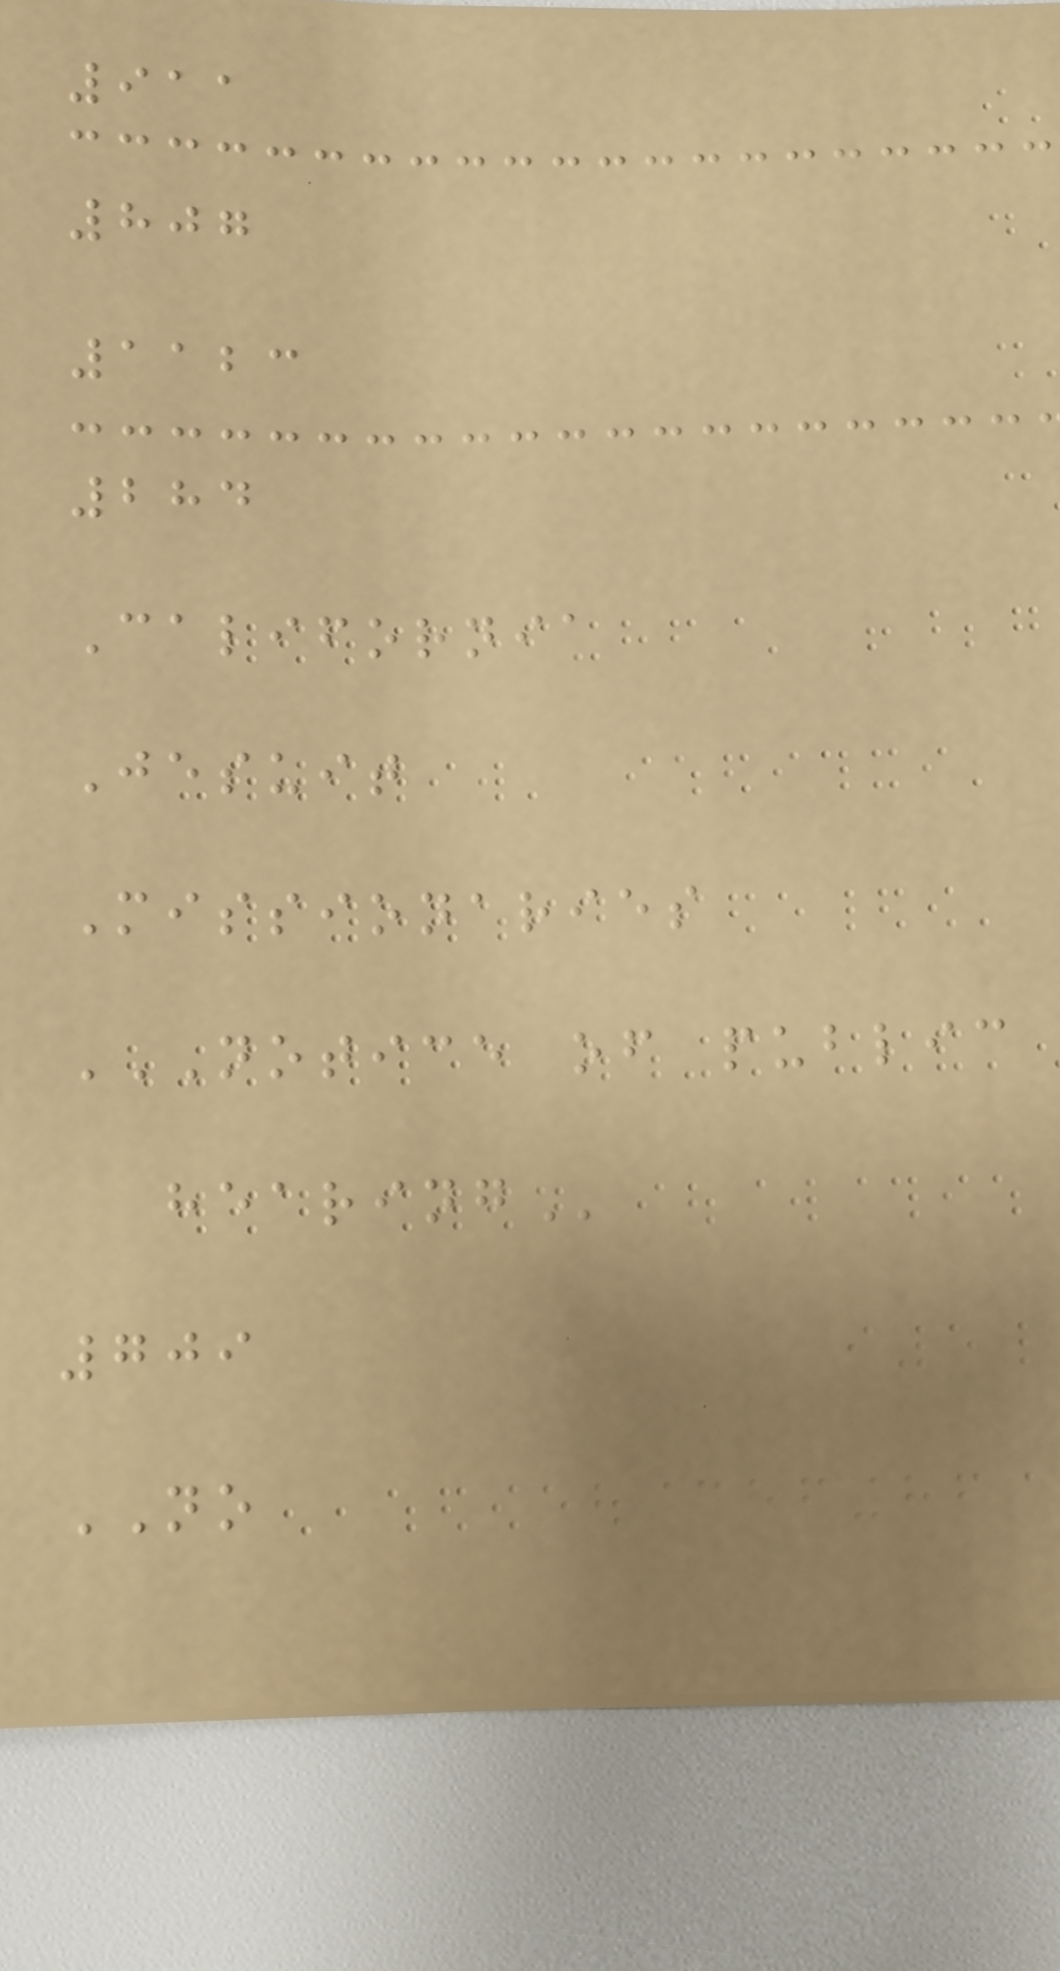911
807
1123
284
California
Jesuit
Missionaries
NOTICE OF PUBLIC
HEARING
709
NO
